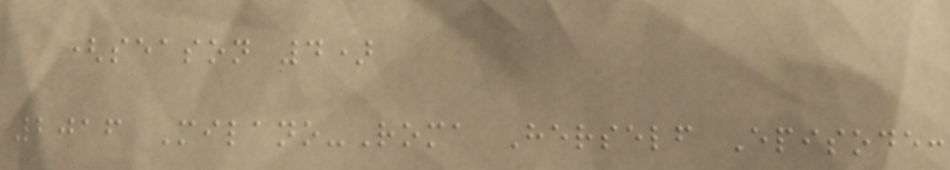(season 4)
2016 Milano-Roma Herself Episode:
